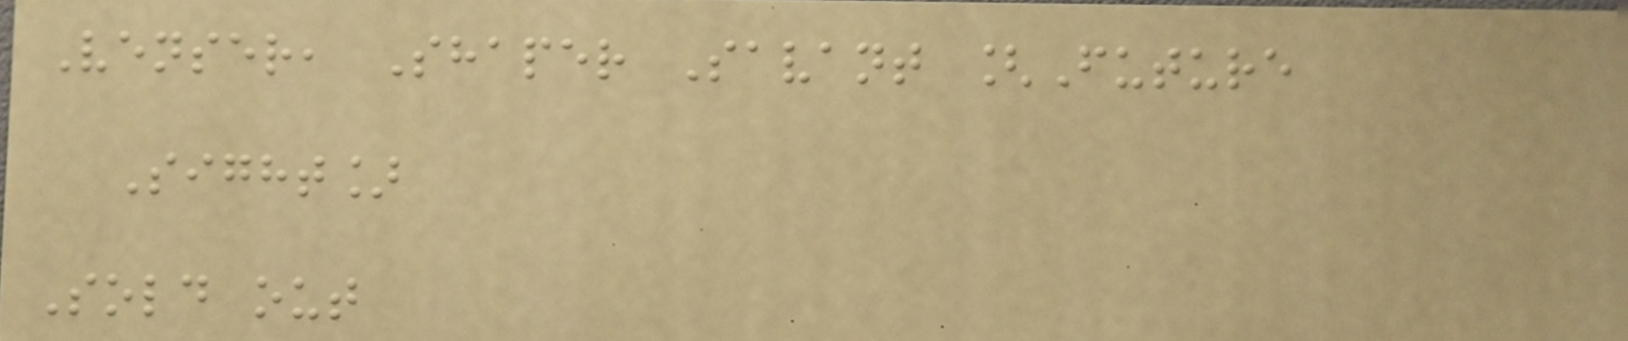Venser, Shaper Savant [Future
Sight]
Sold out
